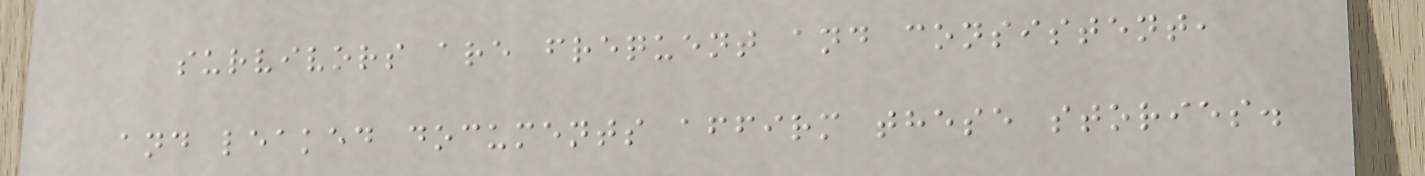survivors are frequent and consistent,
and leaked documents affirm these stories.
